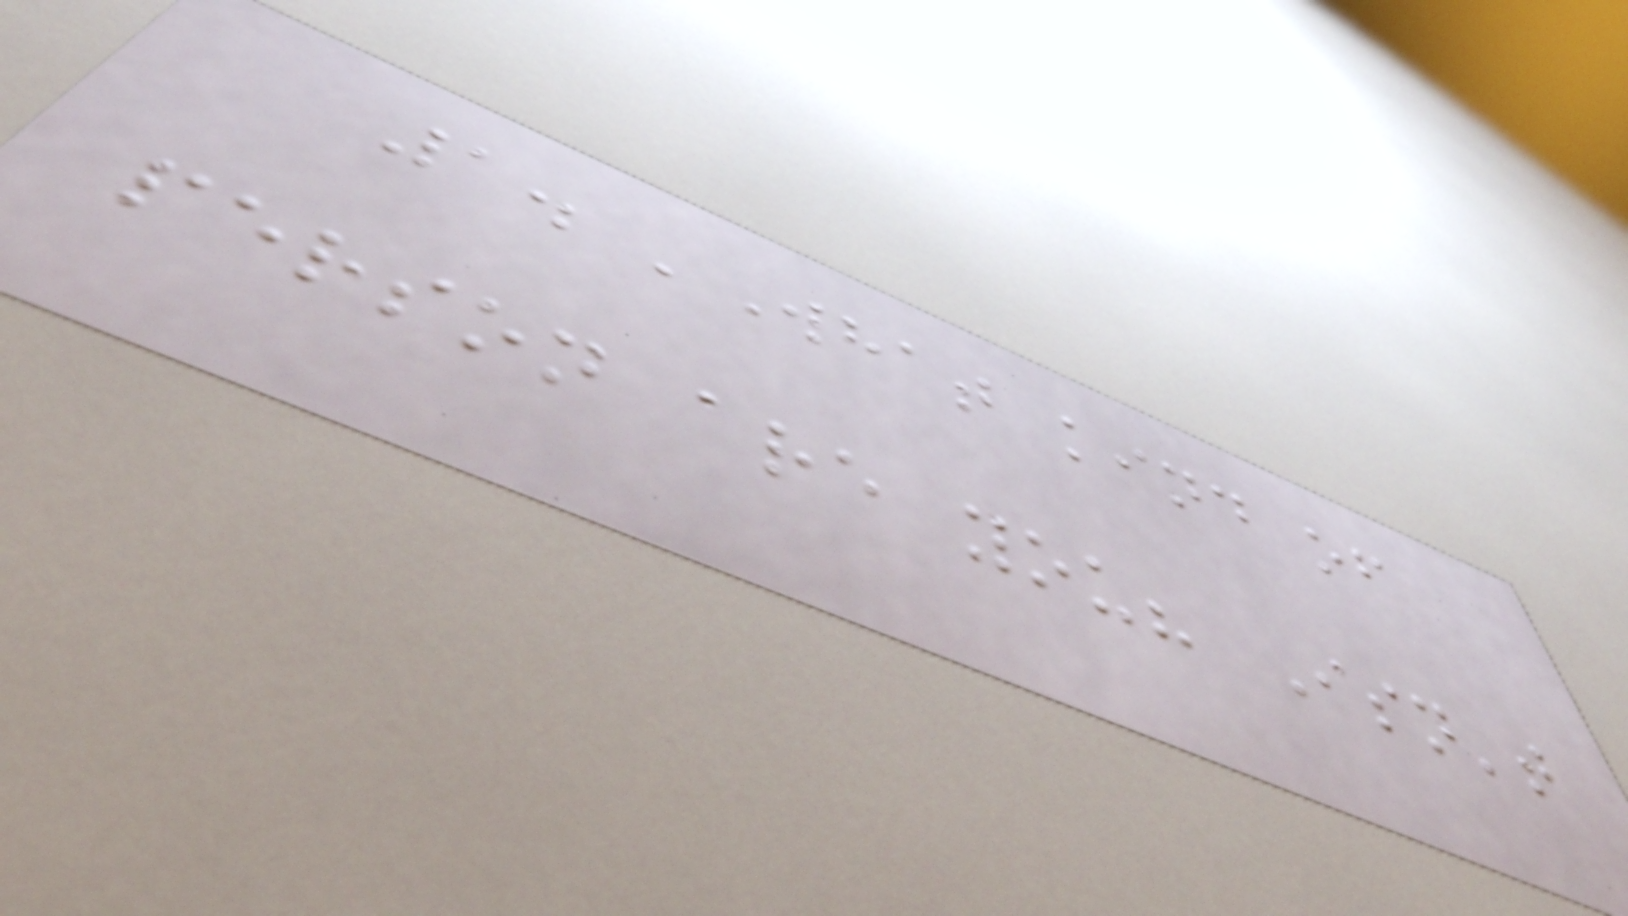1. 'What kind of
person are you? Isn't
